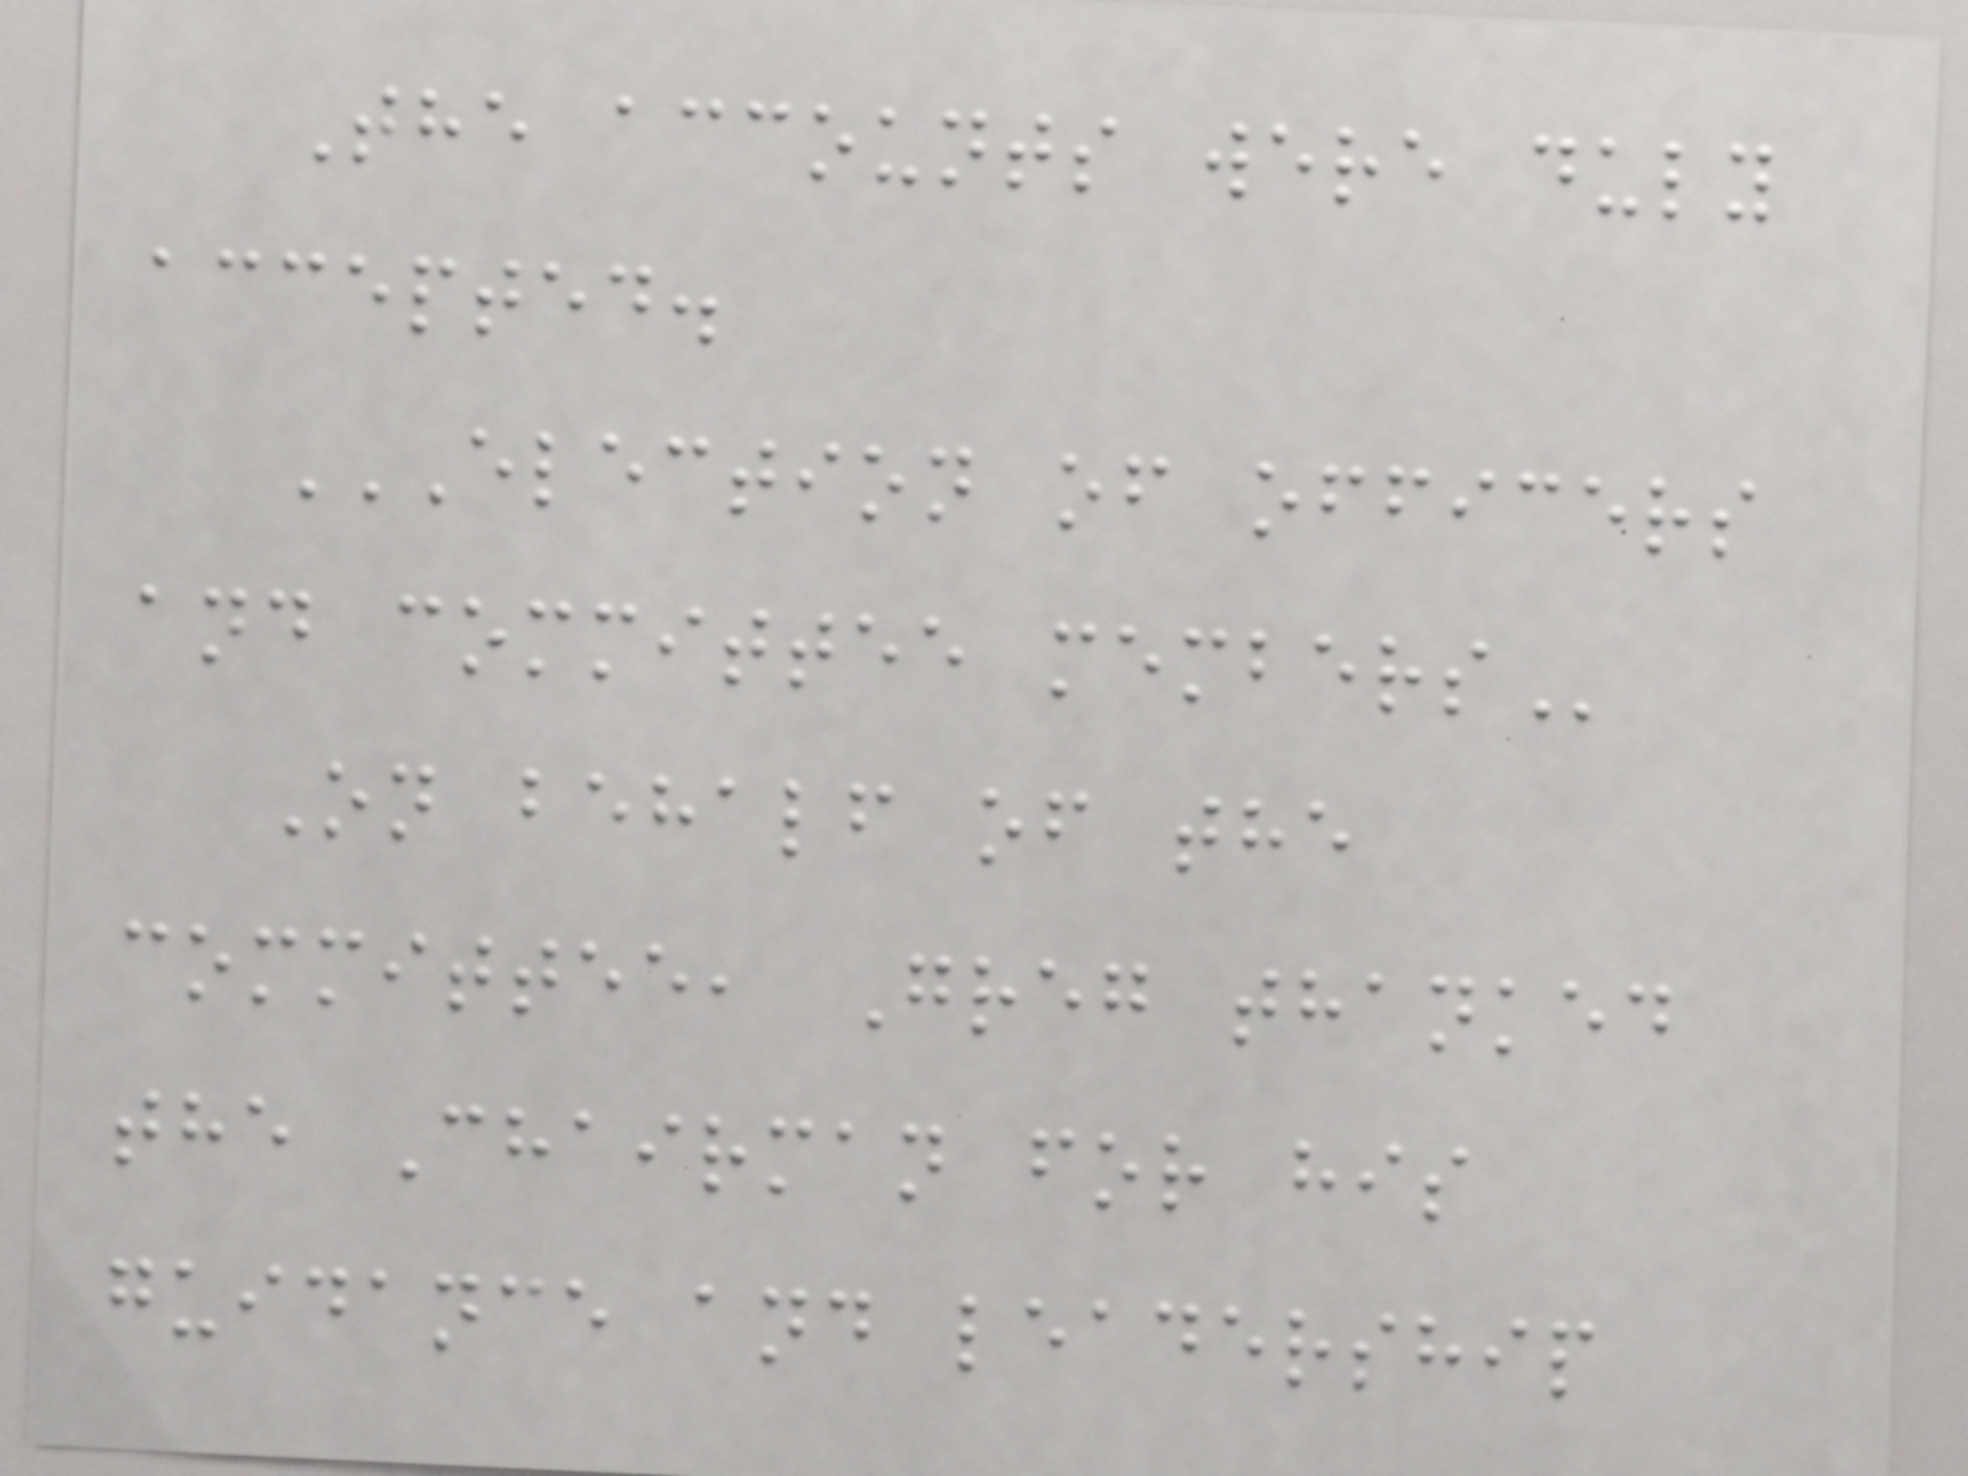The accounts were duly
accepted.
ELECTION OF OFFICERS
AND COMMITTEE MEMBERS
On behalf of the
committee, Greg thanked
the Chairman for his
guidance and leadership
